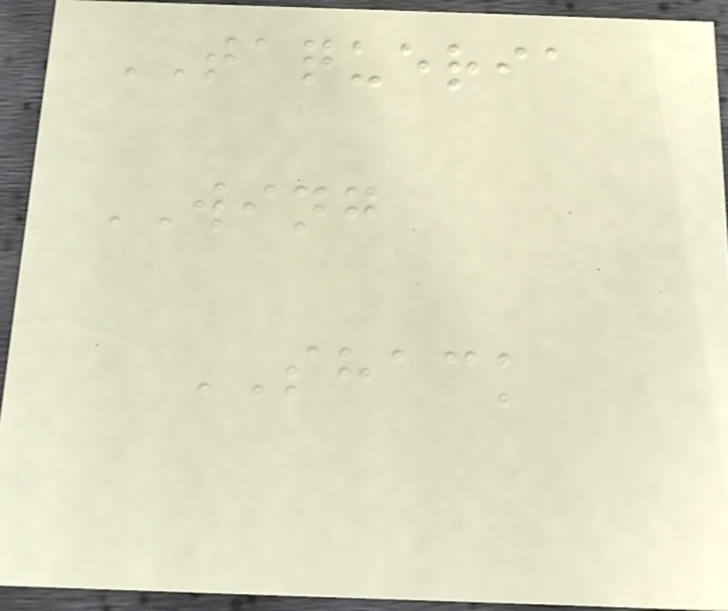TAQUERIA
WING
SHACK
